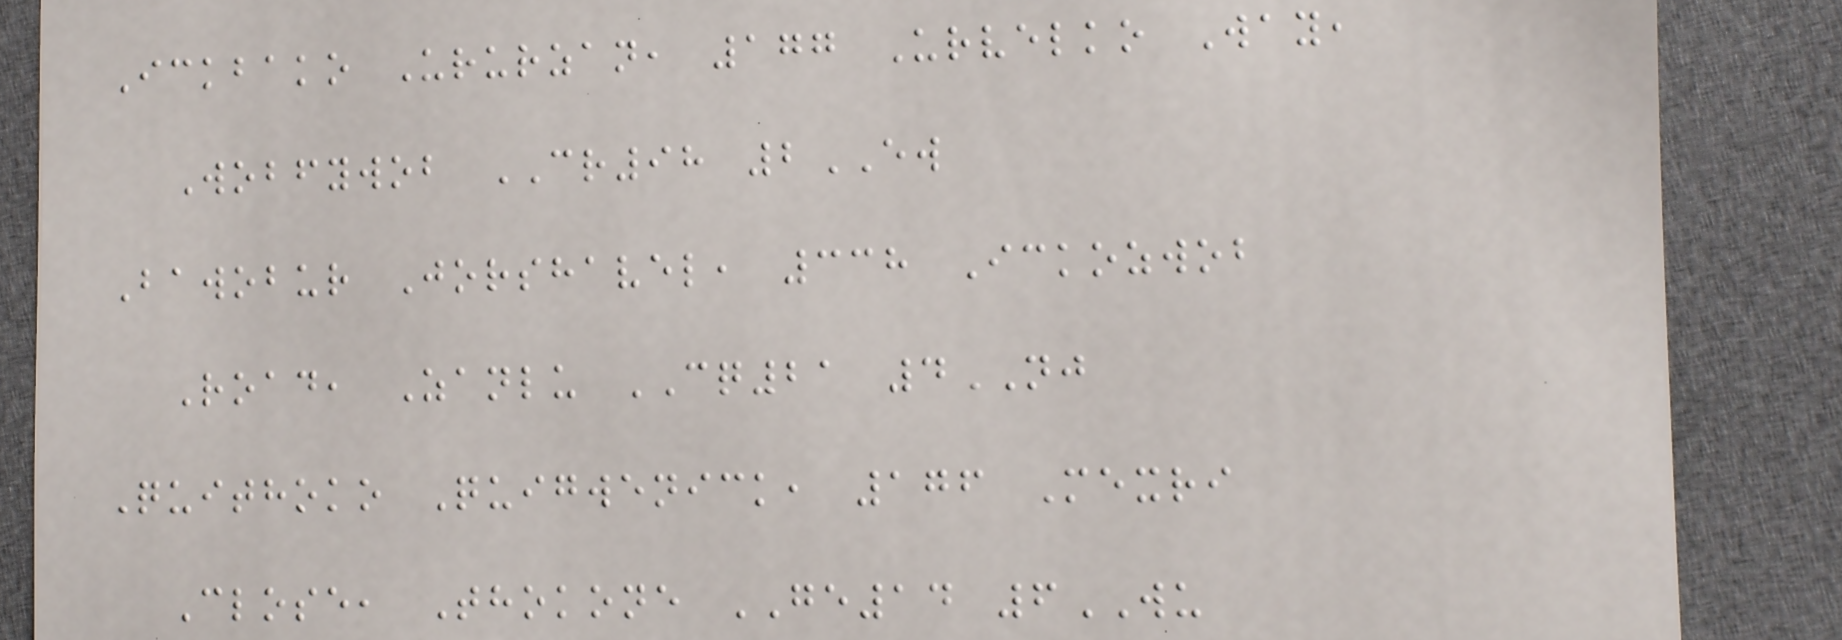Ickbako Ururzan, 177 Urvelko Way,
Wobfywob CR98 2EW
Bawobur Jorshavel, 338 Ickozwob
Road, Zanlu CQ21 4NJ
Quithoko Quigwenick, 176 Mexri
Close, Thokone GE14 6WU
